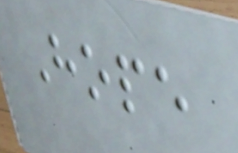Hope
